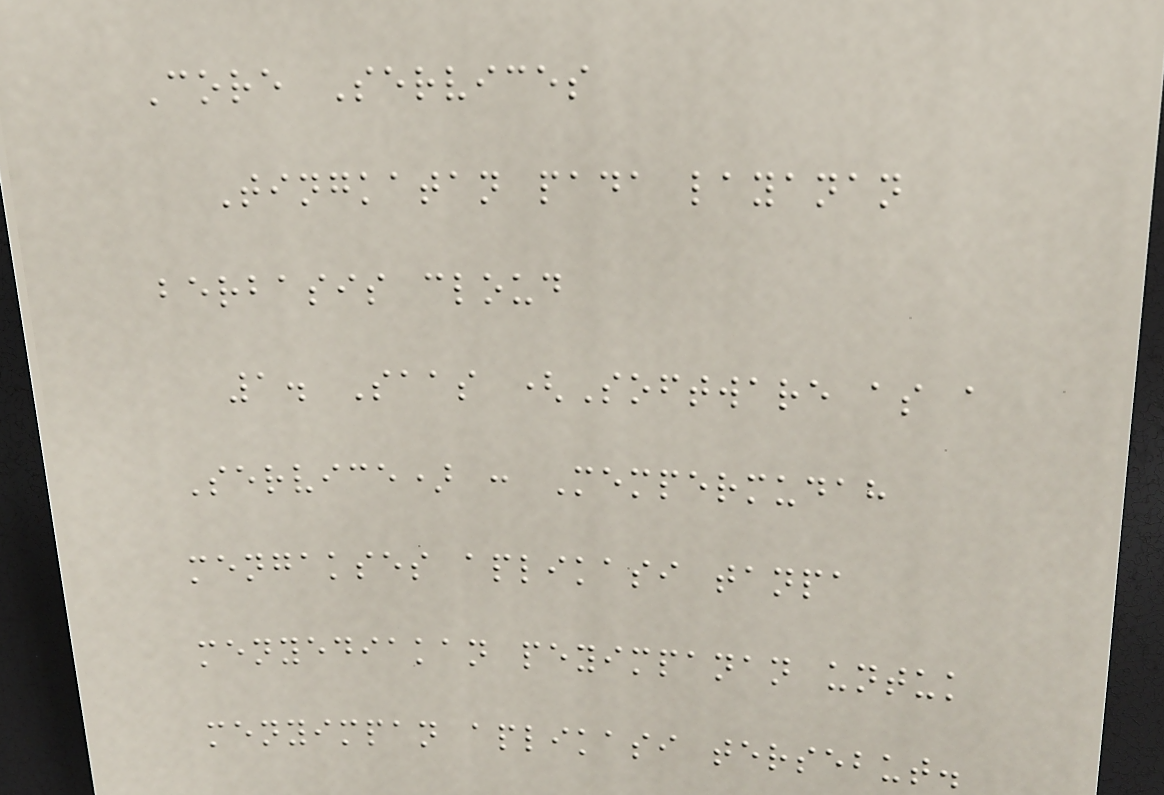Core Services
Tingkatan pada layanan
berbasis cloud
1. Saas (Software as a
Service) : Mempermudah
mengakses aplikasi tanpa
menyediakan peyimpanan untuk
menyimpan aplikasi tersebut.
